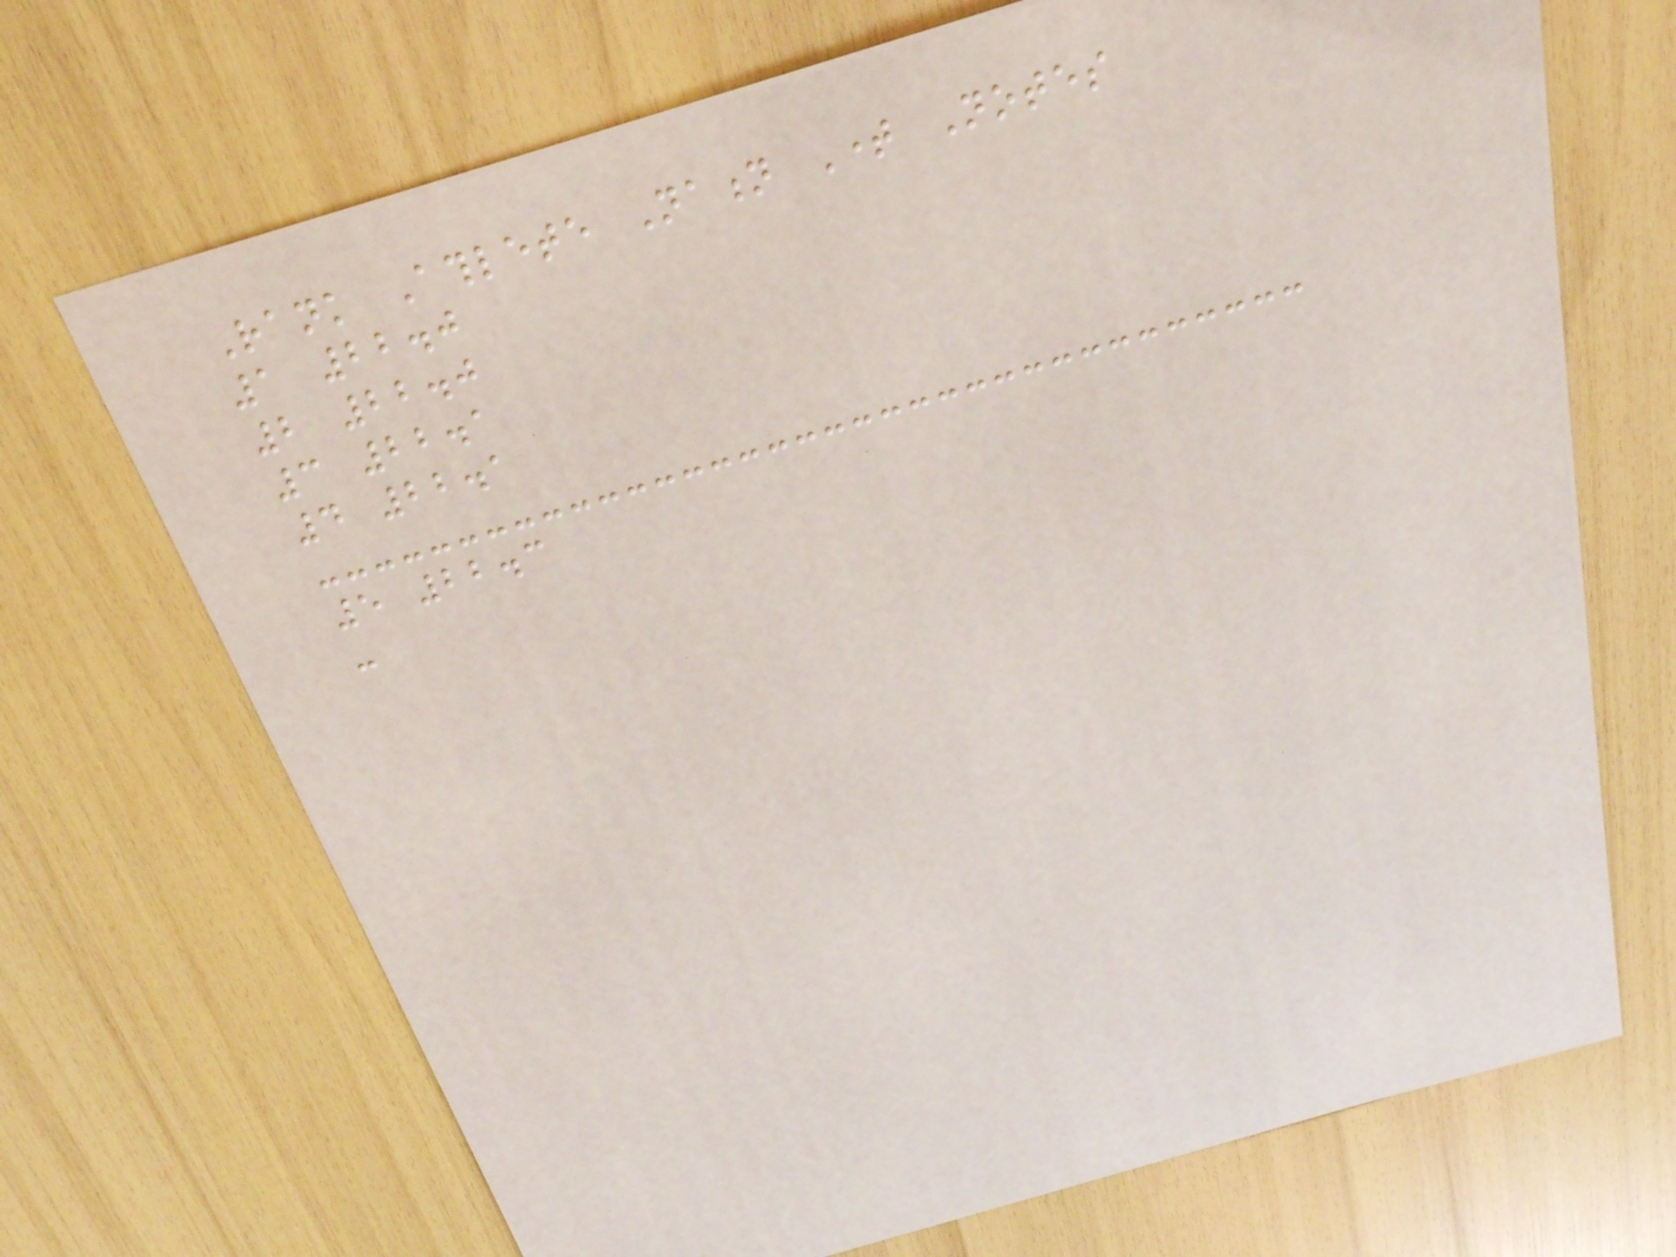Rank Athlete Nation Time Notes
1 22.0
2 22.0
3 22.1
4 22.1
5 22.3
-
